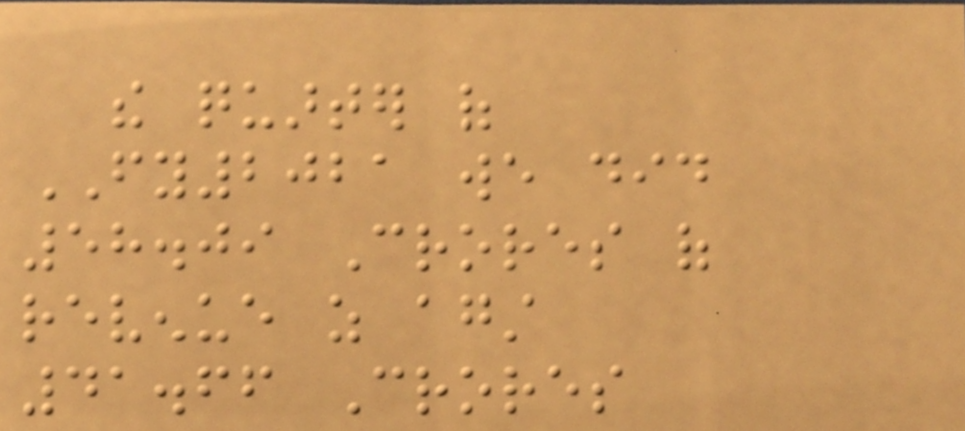the quarter of
FY2021 we did
58.09 Crores of
revenue as against
41.66 Crores
